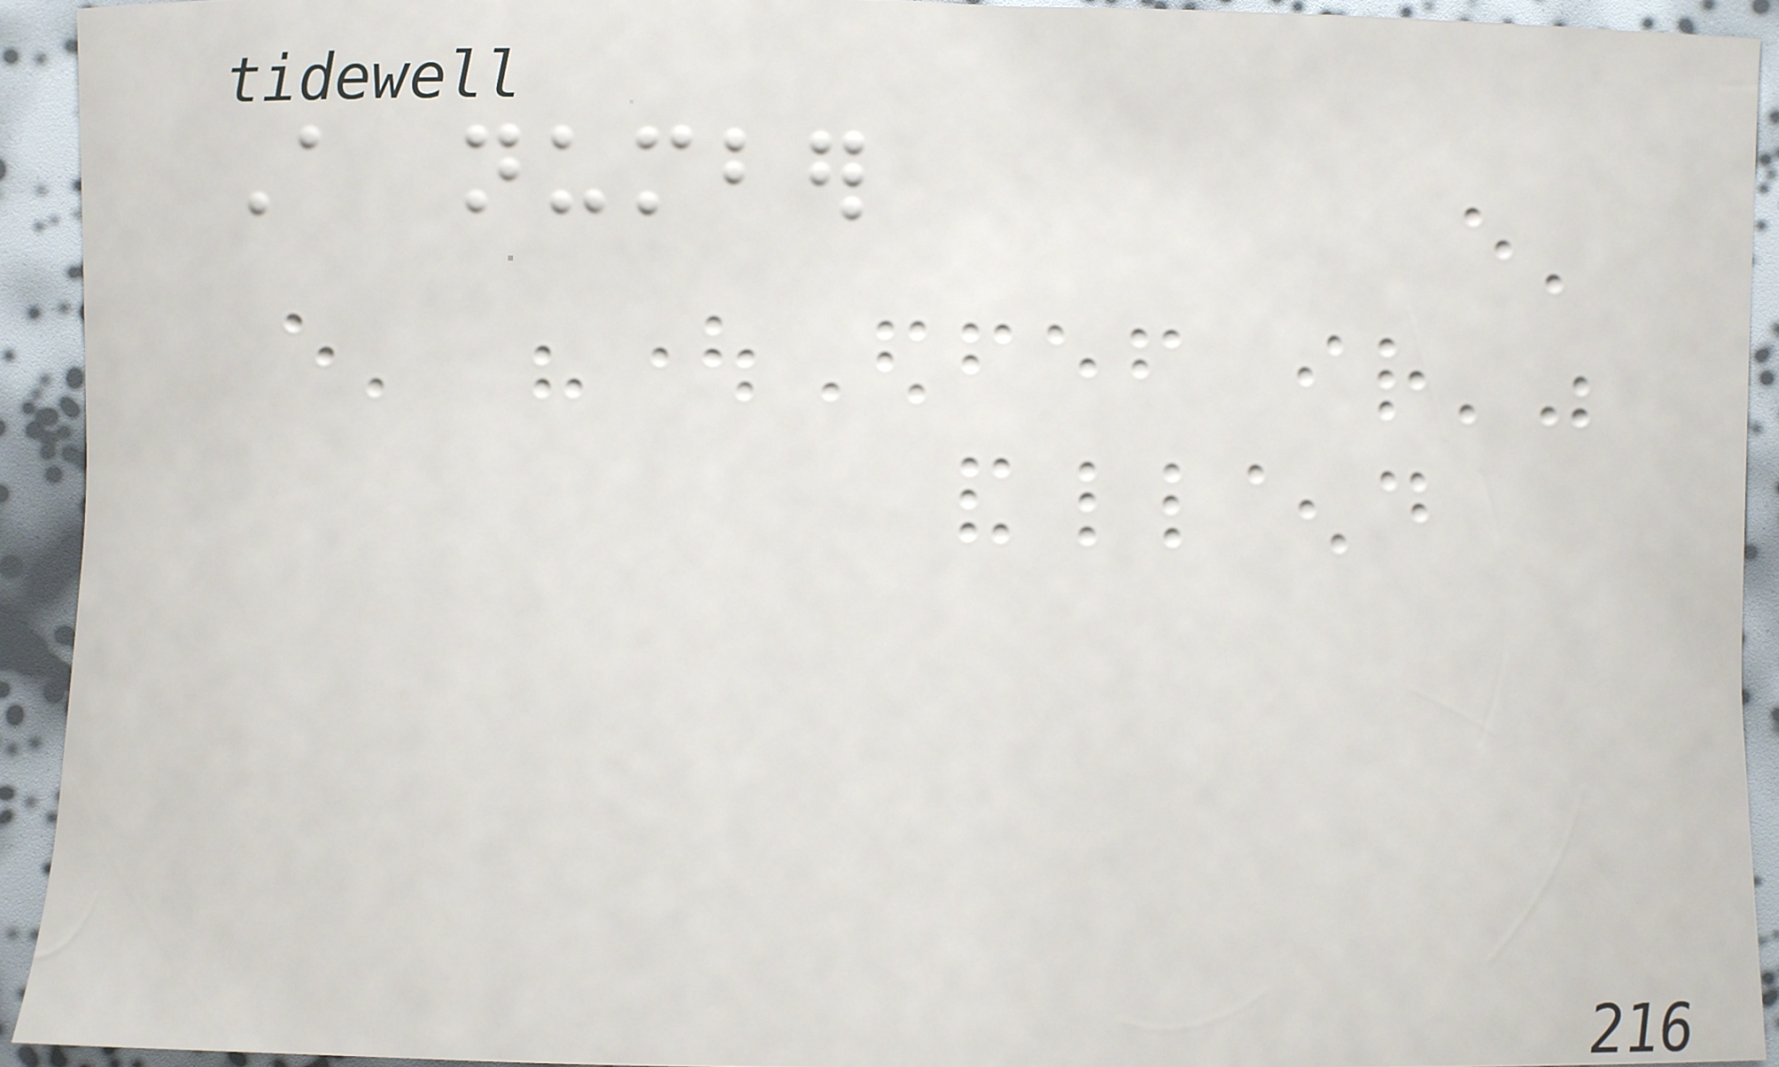A number
